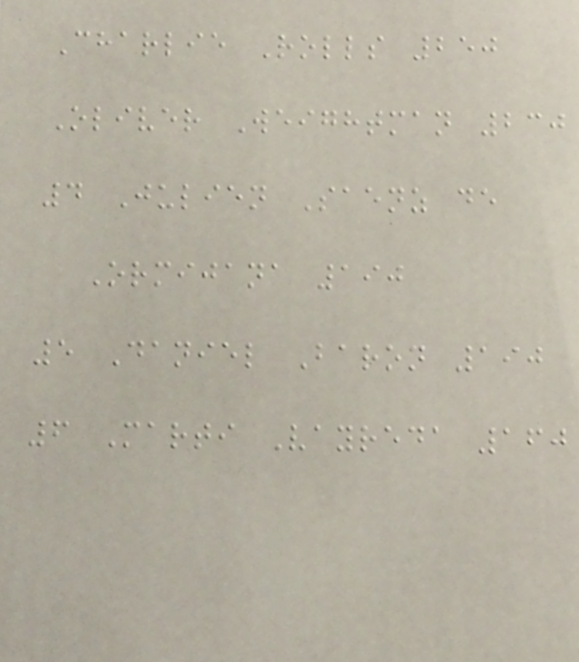Charlie Rolls 250
Oliver Weightman 230
4 Julien Saenz de
Ormijana 190
5 Daniel Baron 190
6 Marti Vayreda 160
